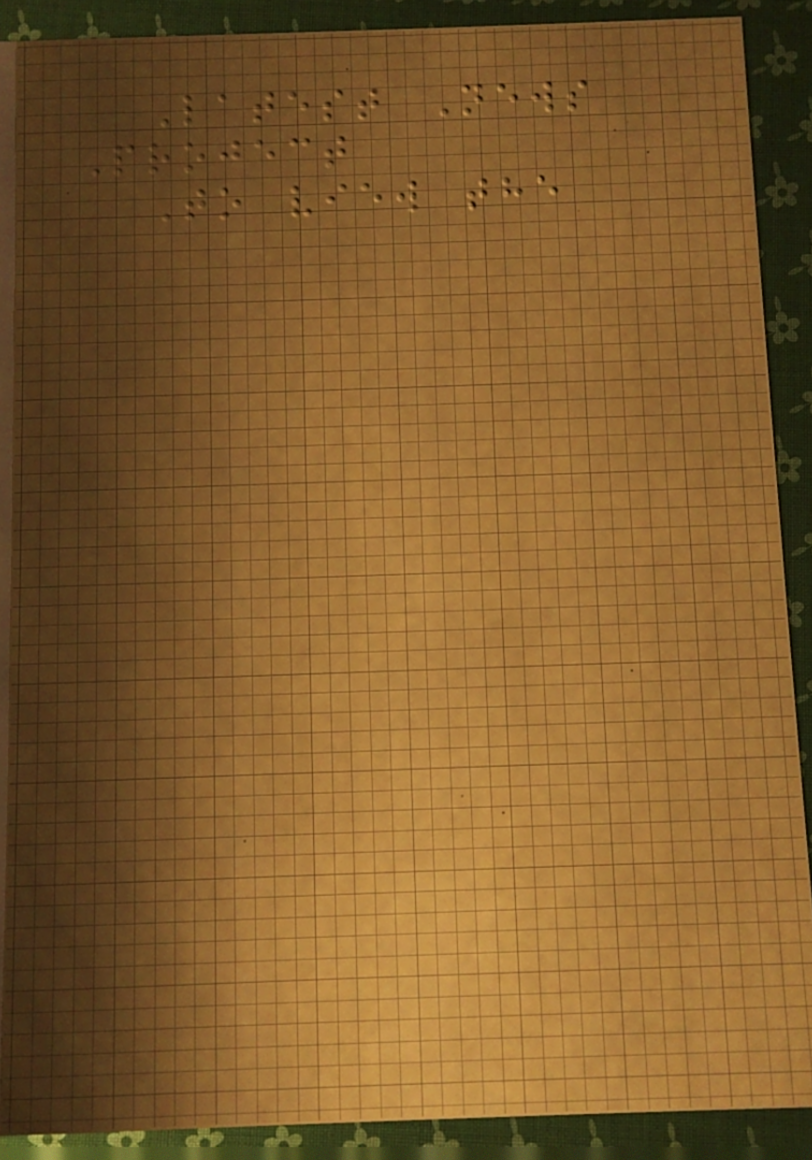Latest News
Project
To view the
